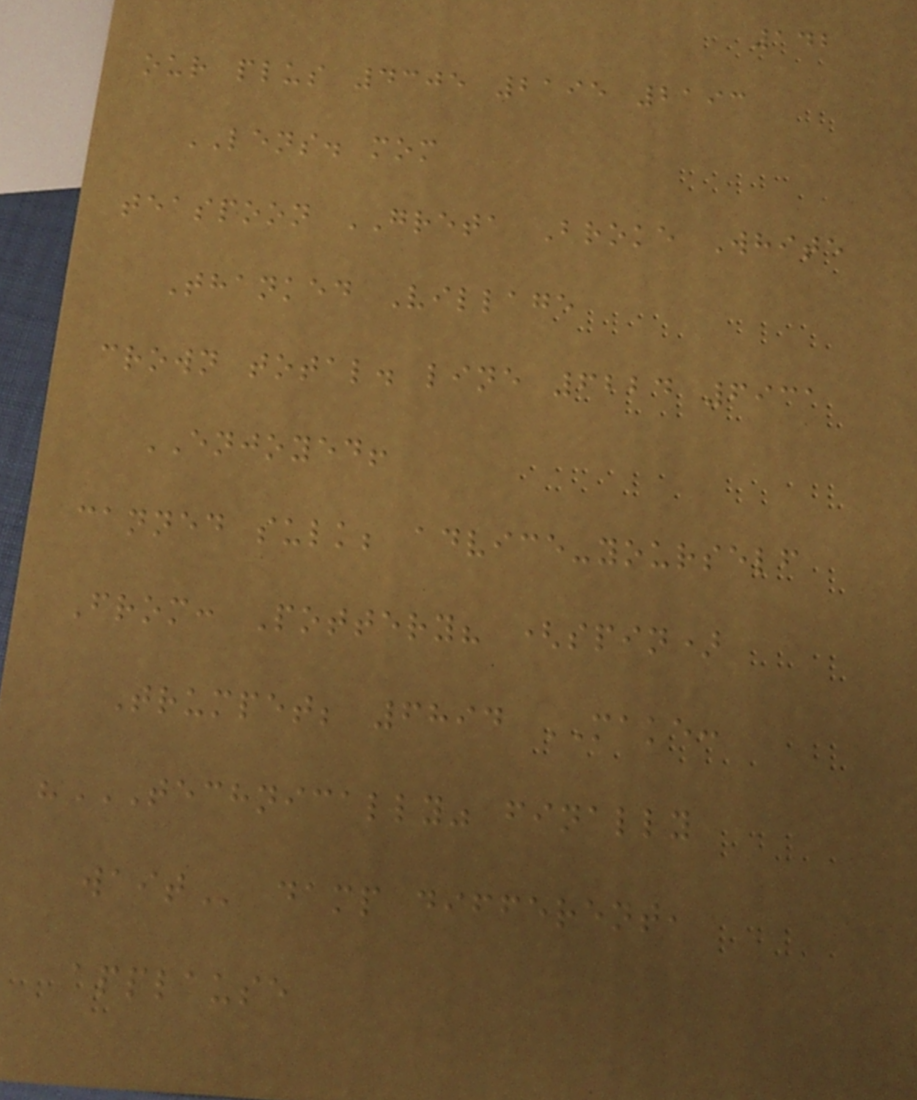142
our plus 4305 2195 2193
LENS. mom
teaspoon GRETA Broke White
Thanked Village
crown total. line 6224 6931
ENJOYED!
canned sulk; advice-yourself
From: Pottery? (spin)
Trumpet; 6894 MAKE:
"TECHNICALLY" FINALLY
WAIT damp different,
applause
